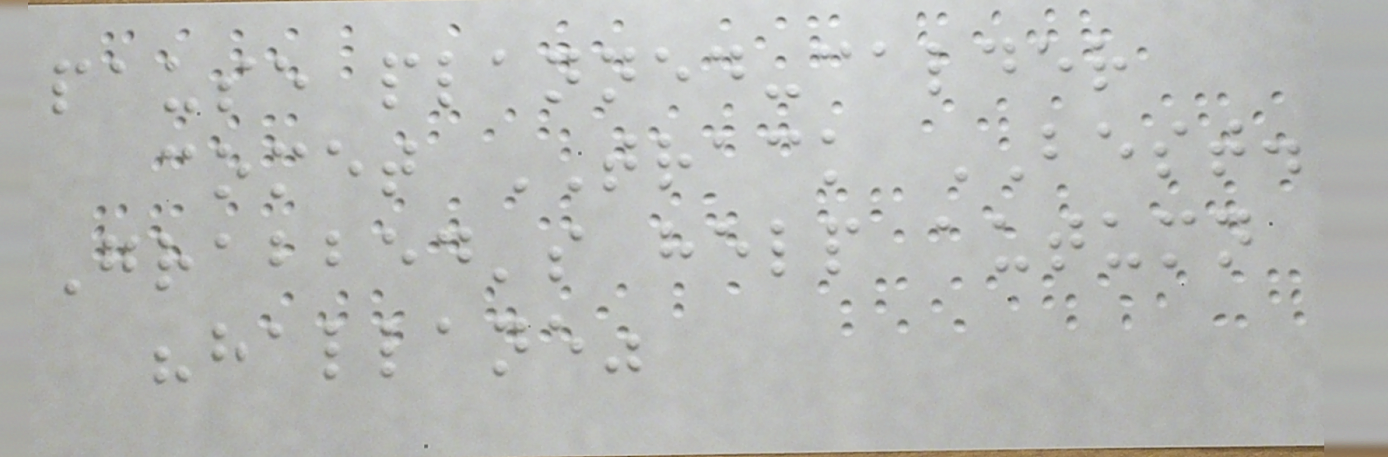pause planned-calder
comet TRACK BEST.
Grabbed's help autumn
"hallane"
